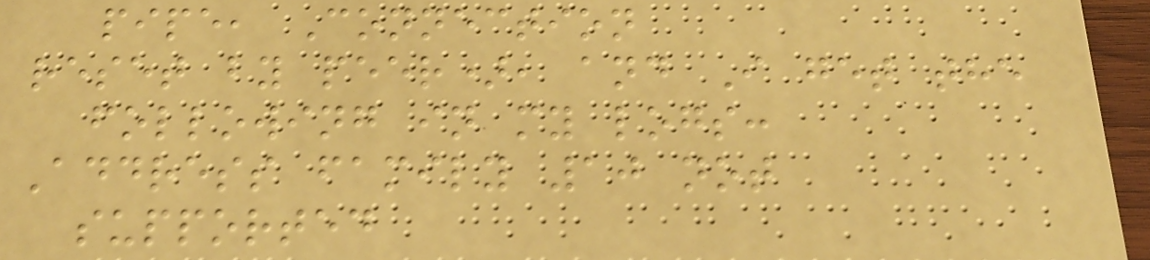pipe, Connection
reset by peer), and I get the
following in my logs:
Address family 10 not
supported
